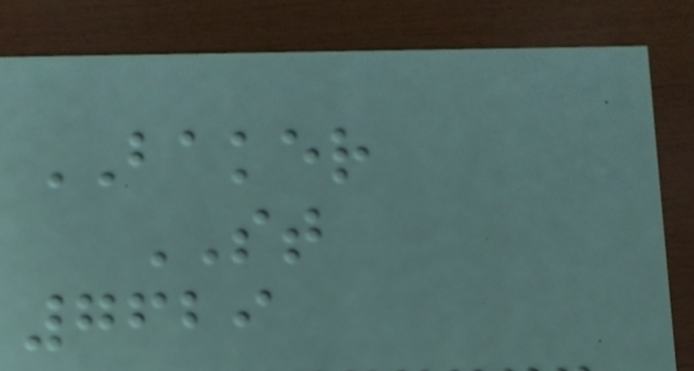BAKER
ST
7629
